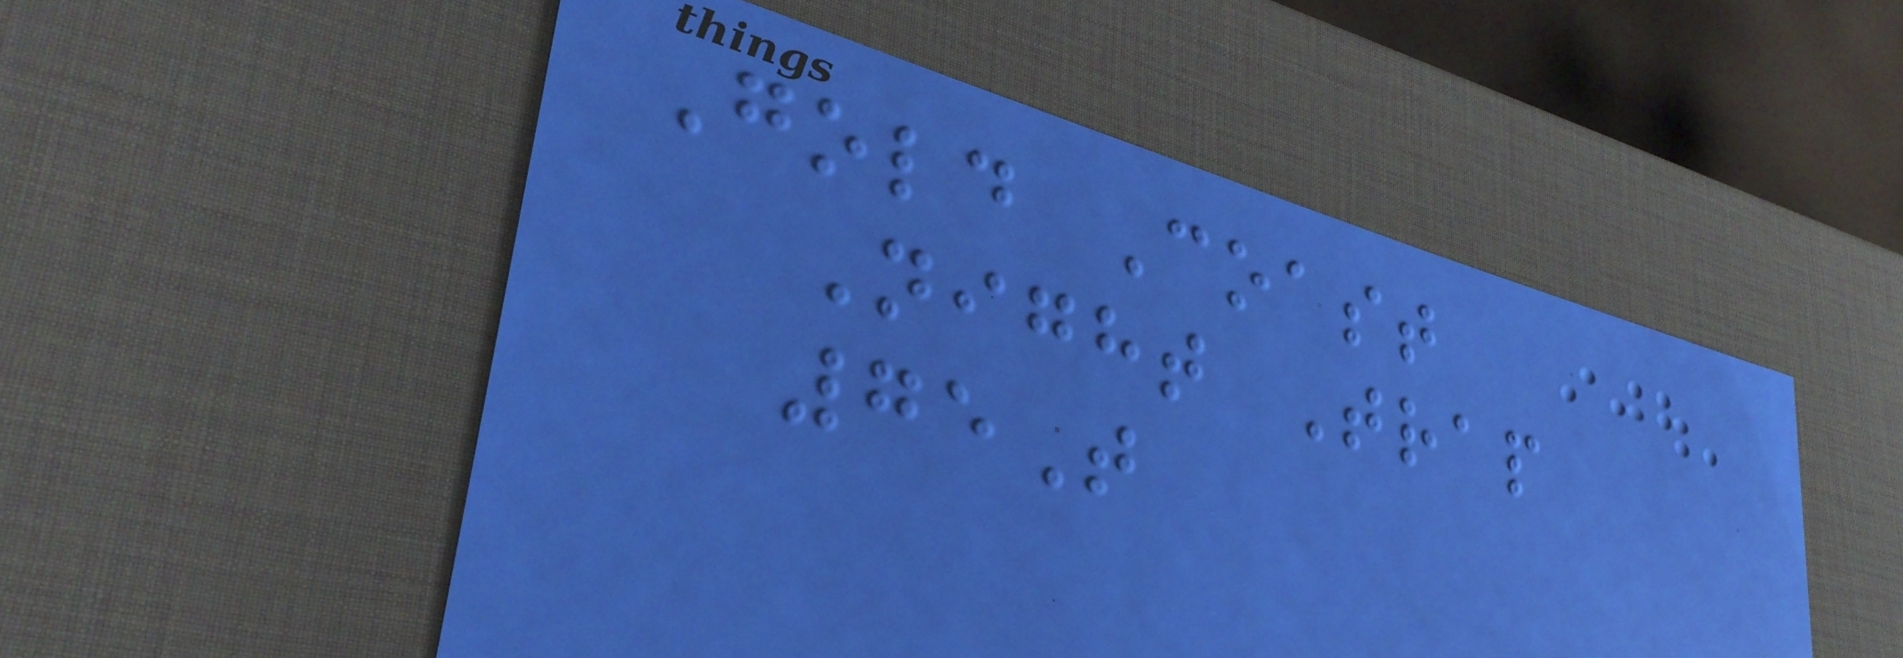Gold Coast
Night Trap
75T
